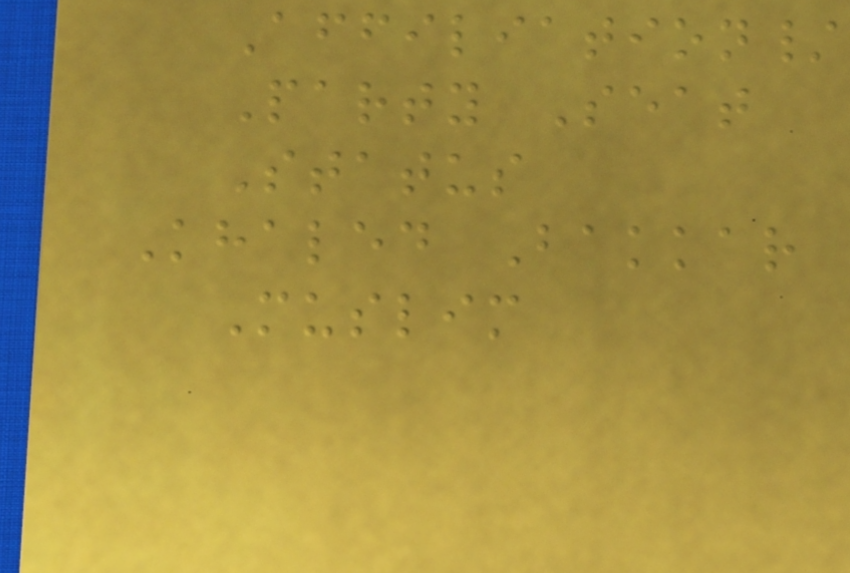Affiliation/
Party Seat
Status
Khaled Bakkar
Muslim
